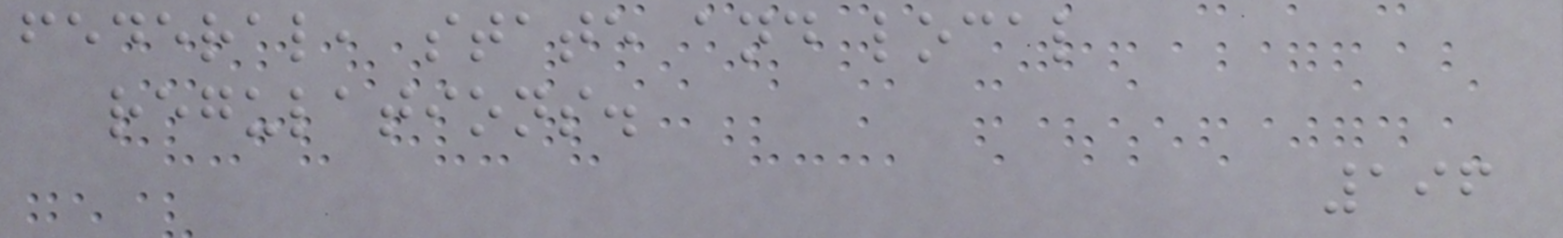federal, state and local
regulations.
196
